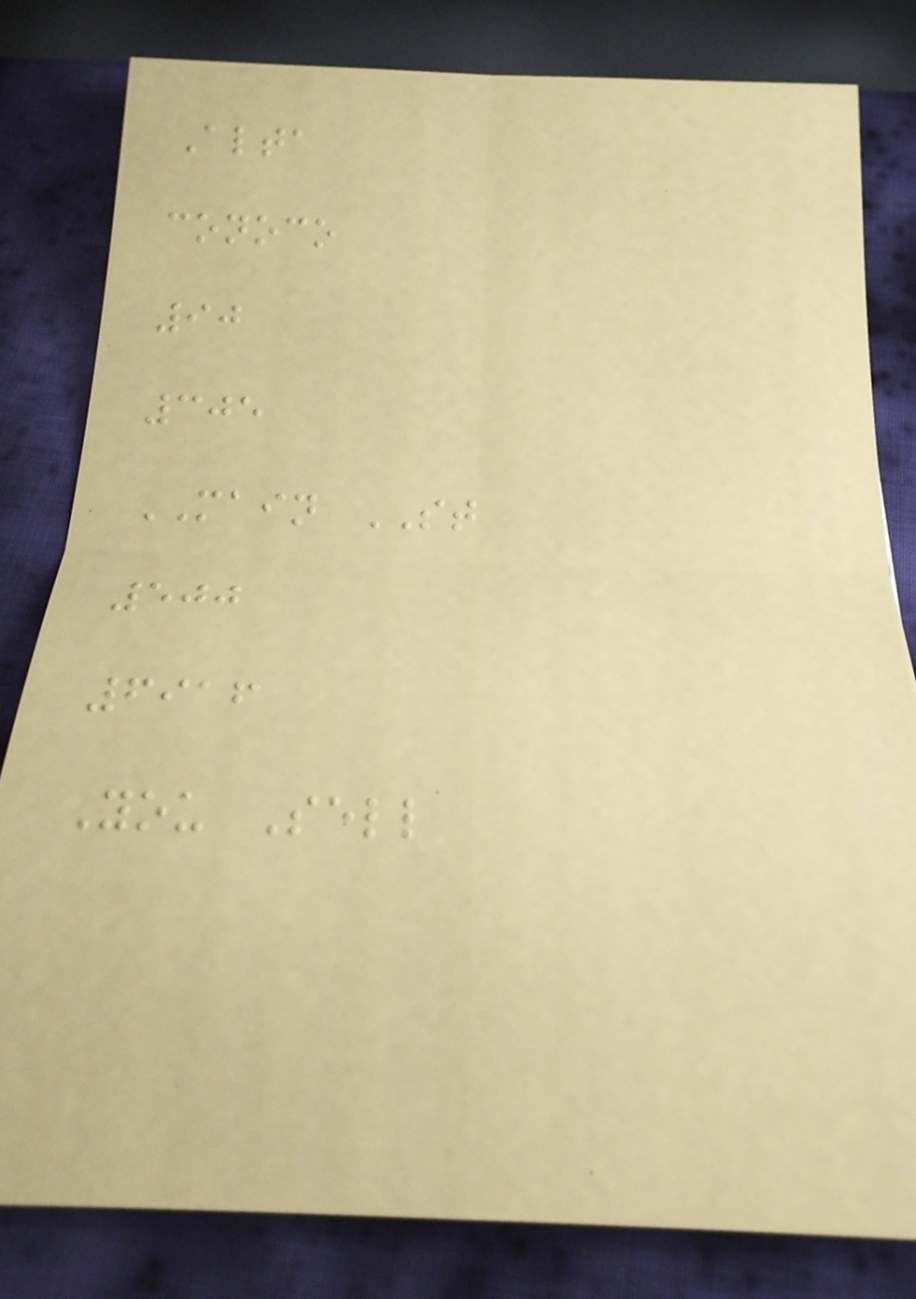Alta
conoco
90
305
MAIN ST
500
6916
You Sell
